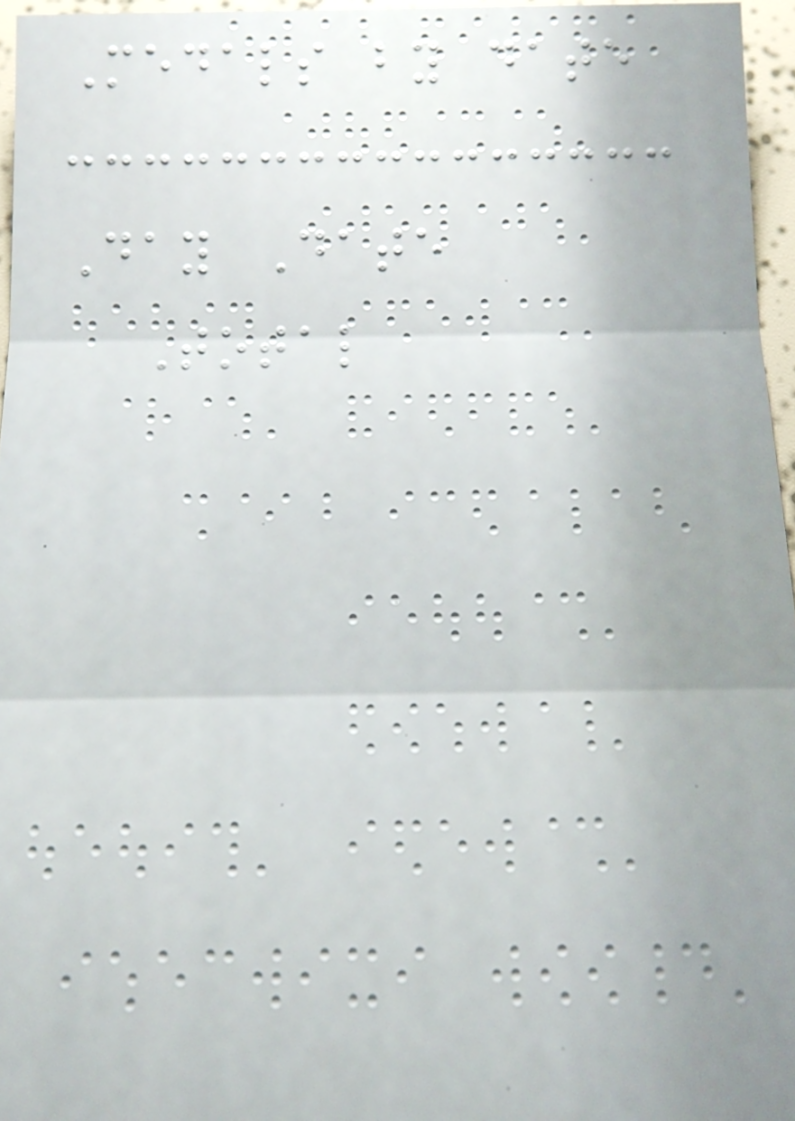Medals by date
Day Date
Total
